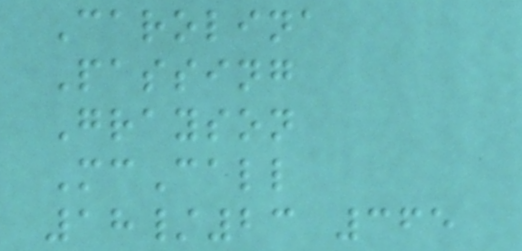Carolina
Passing
Grayson
McCall
18/23 365
